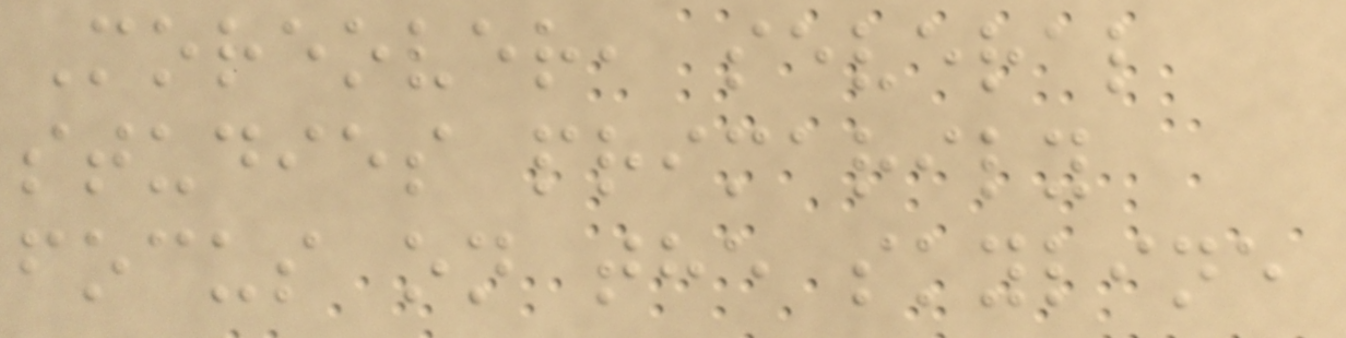Moreover, several
studies primarily
focus on the skyline
